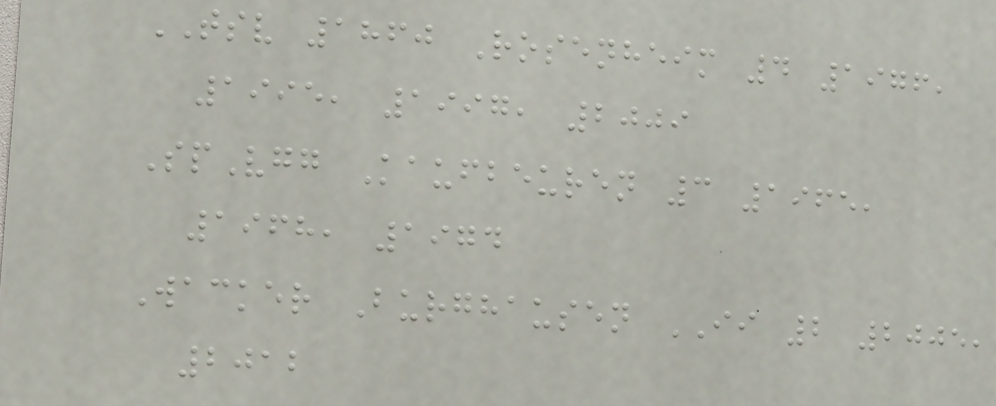TSV 1860 Rosenheim 4 1976,
1995, 1997, 2009
SpVgg Kaufbeuren 3 1965,
1968, 1974
Wacker Burghausen II 2 2005,
2012
